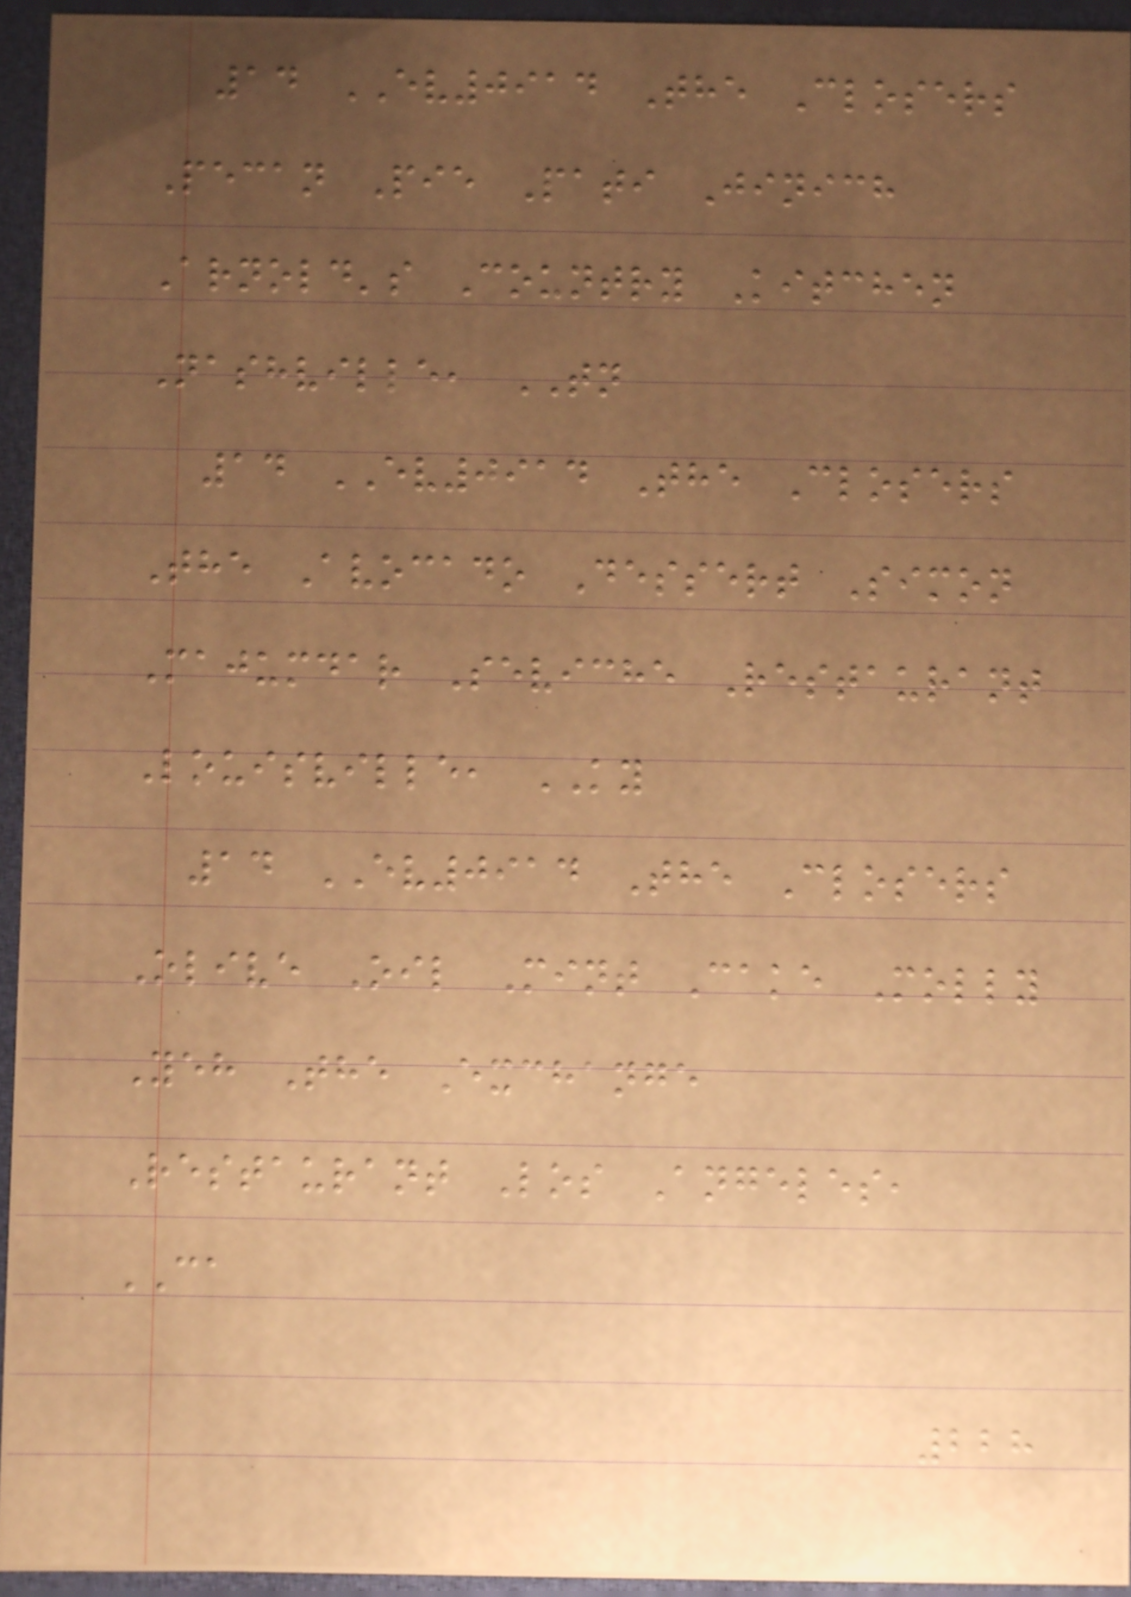14 EV0914 The Closers
Pecan Pie Pati Jinich
Arnold's Country Kitchen
Nashville, TN
14 EV0914 The Closers
The Avocado Dessert Simon
Majumdar Seviche Restaurant
Louisville, KY
14 EV0914 The Closers
Olive Oil Mint Cake Molly
Yeh The Exchange
Restaurant Los Angeles,
CA
228
